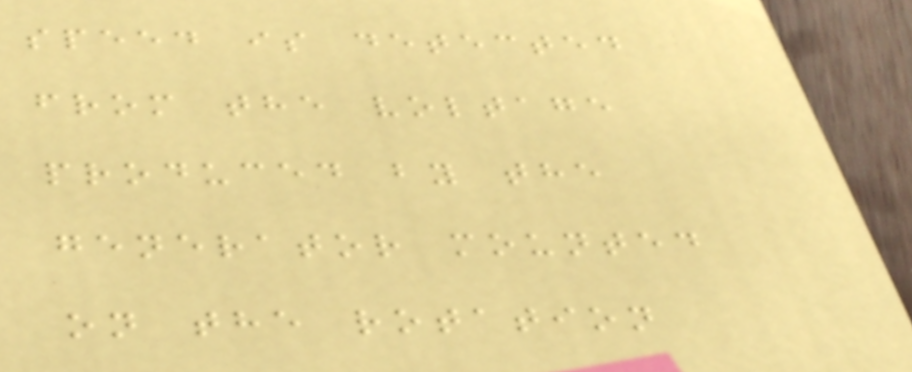speed is detected
from the voltage
produced by the
generator mounted
on the rotation
